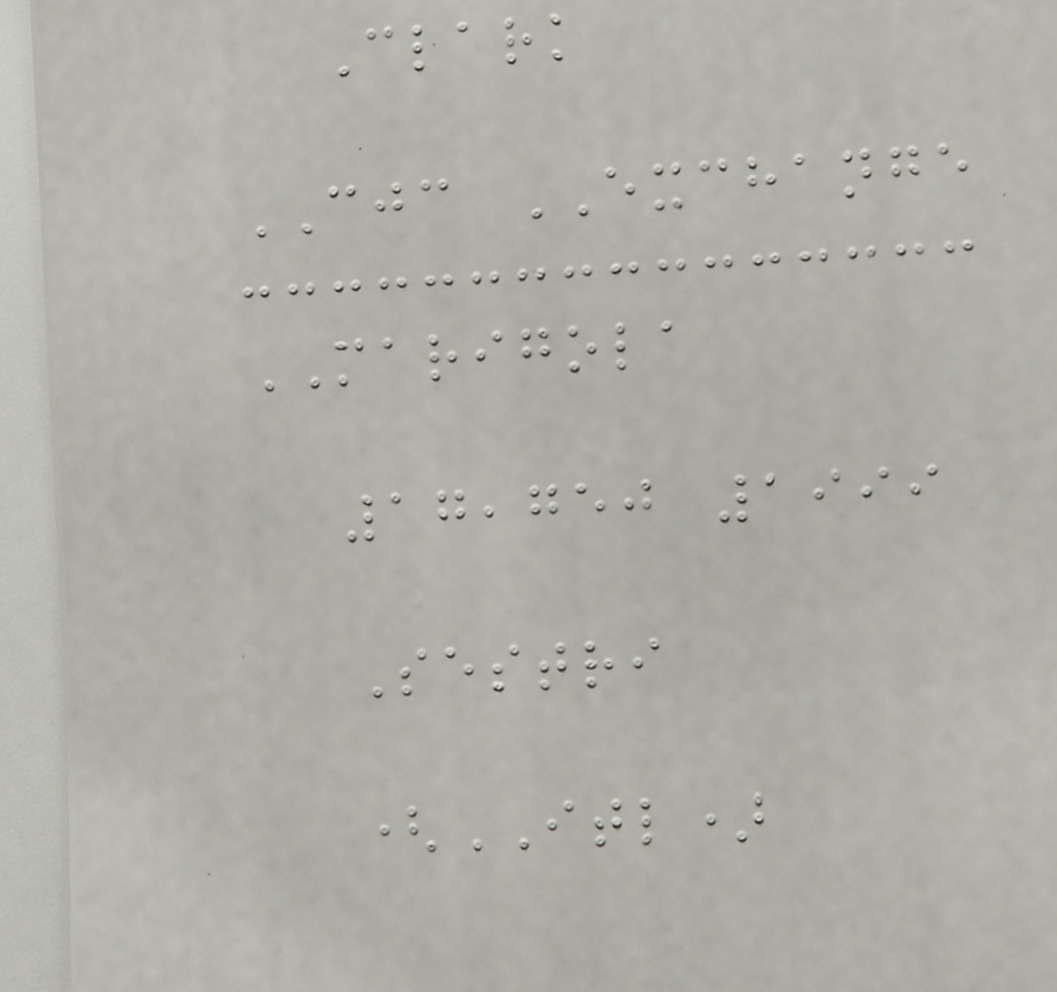Clark
CJC EXCHANGE
MARIGOLA
17,750 1999
Sestri
(ITL)
